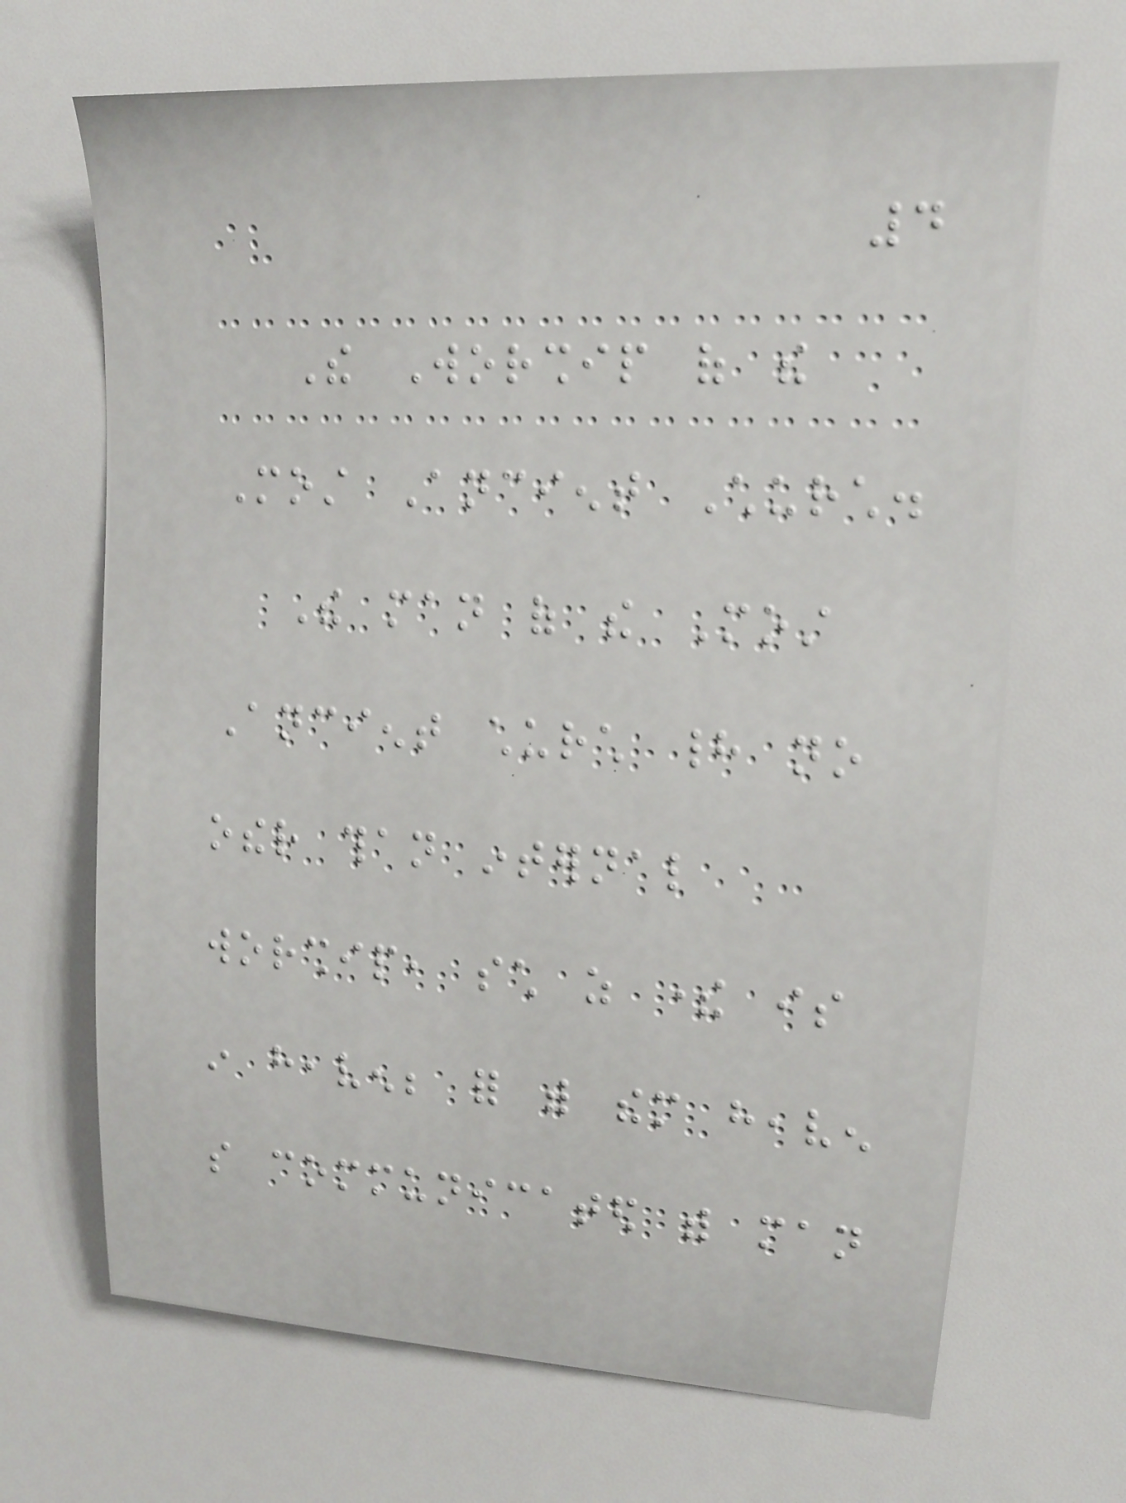4
The Worship of the
Most Ancient Church.
The man of the Most
Ancient church had no
other than internal
worship, such as there is
in heaven; for with them heaven
so communicated with man
